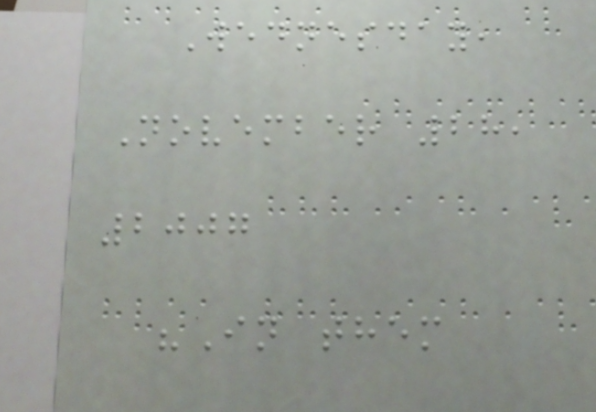Wednesday,
November 28,
2007
"In them
